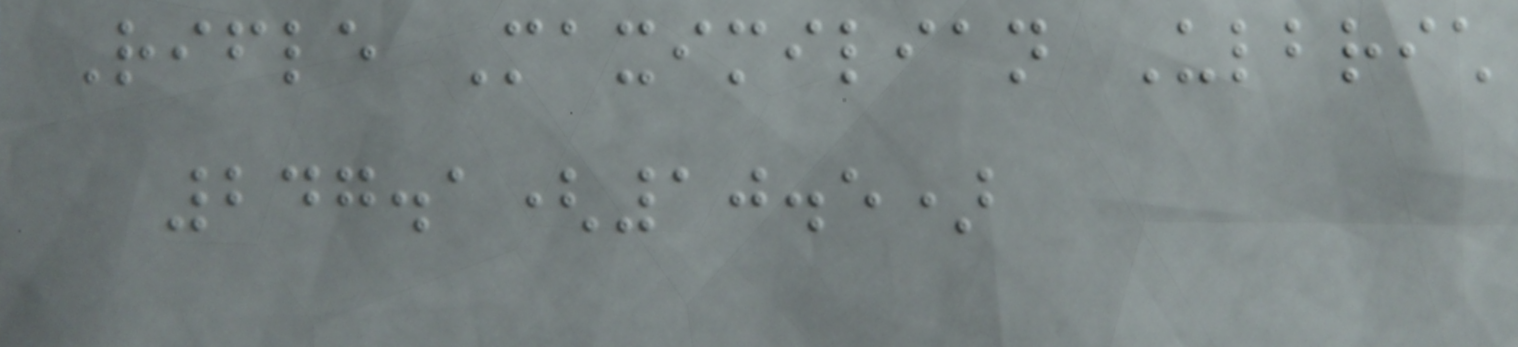Rifle Maximilian Ulbrich
247.1(10.5)
